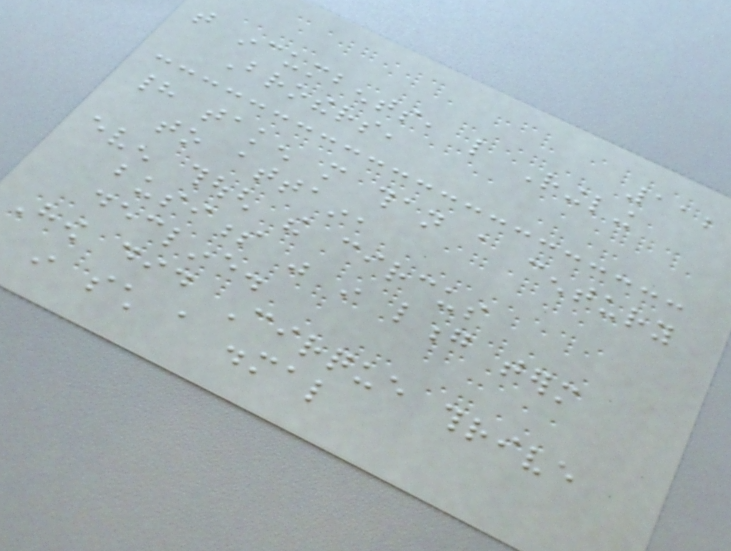112
that incumbents, like Ringling
Brothers,
had taken more than a century
to attain,
even though the circus
business was in long term
decline.
How did Cirque thrive
in such a dismal
